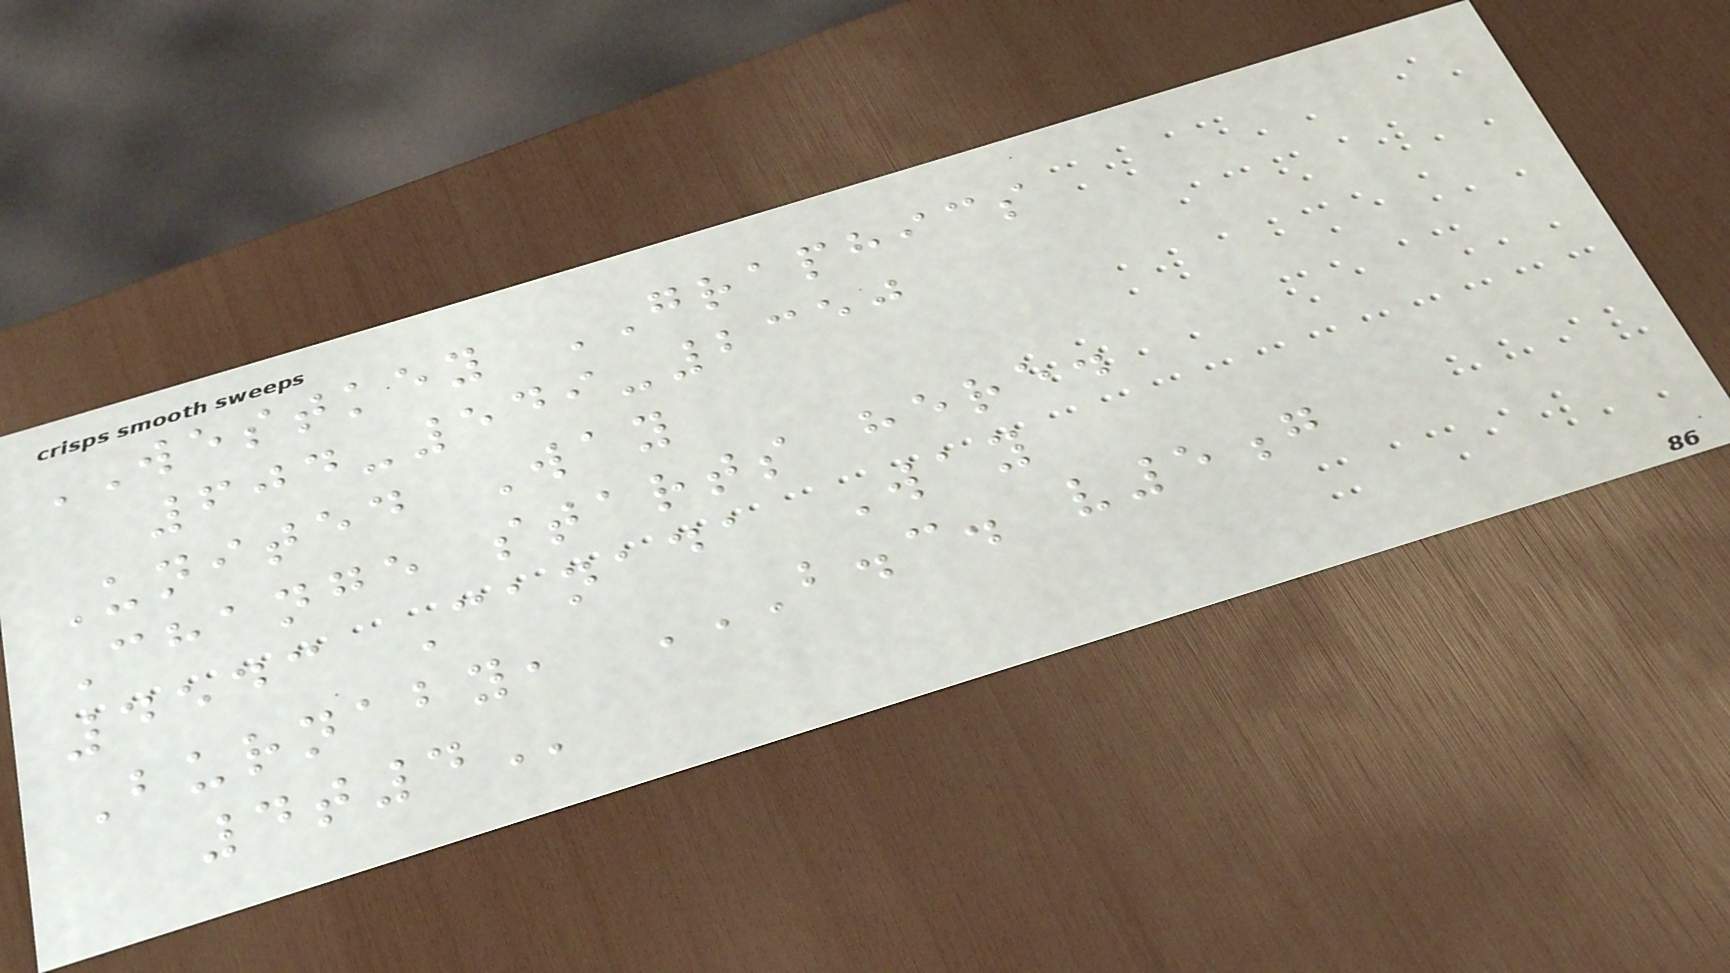WESTKEY GRAPHICS
604-549-2350
United Way
Change starts here.
4543 Canada Way
Burnaby, B.C. V5G
4T4
